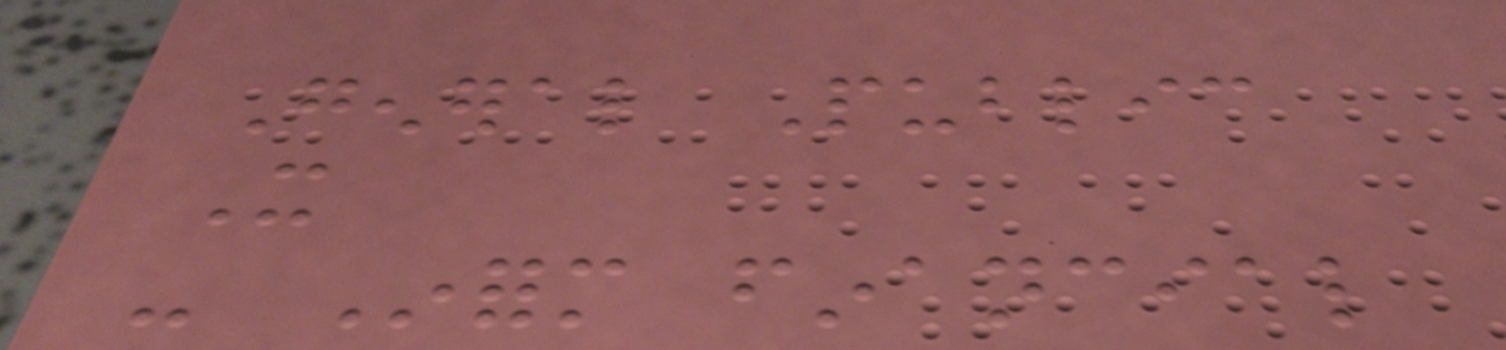General Public
It
- Inform financial
